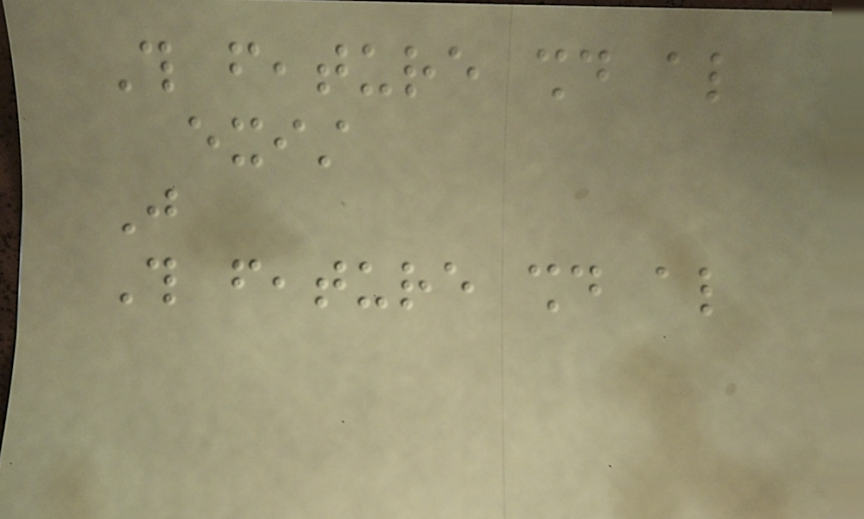This feature should also
exist
Just
This feature should also
